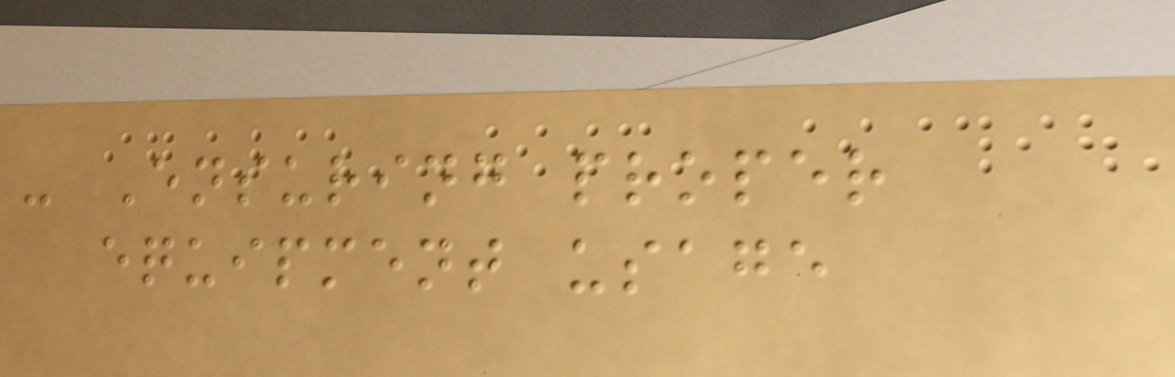- Ensuring proper
equipment usage
